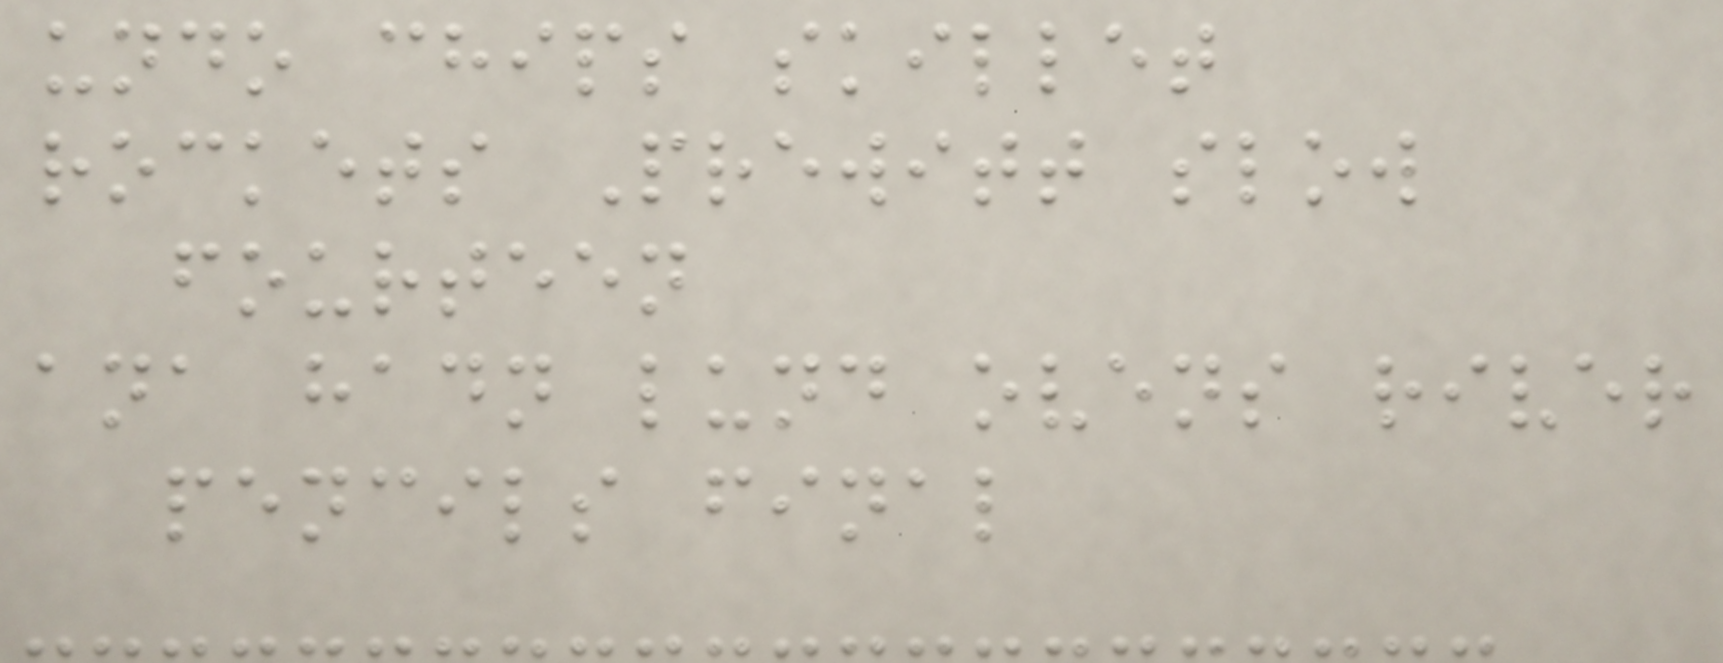undo chips skillet
rockets Prewitt slow
fourteen
ana hadn lund ovens river
pencils final
